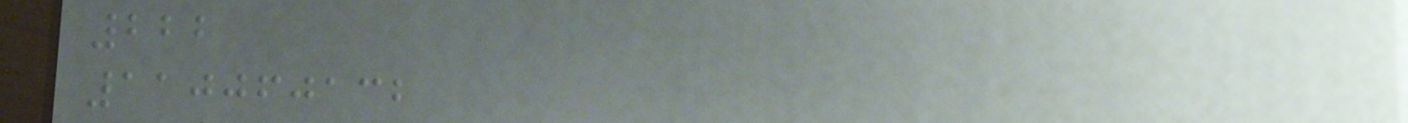222
110060132
